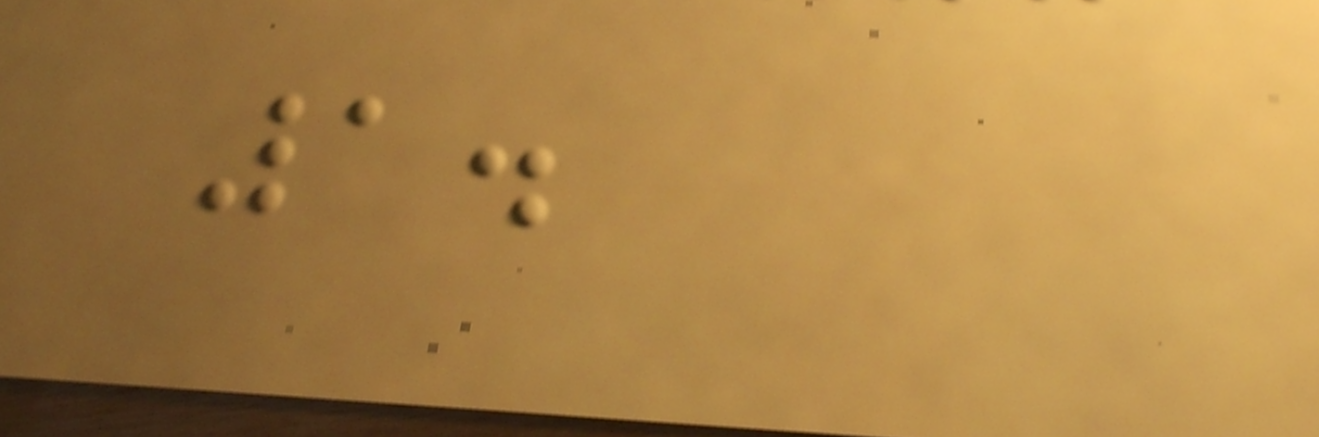1.
